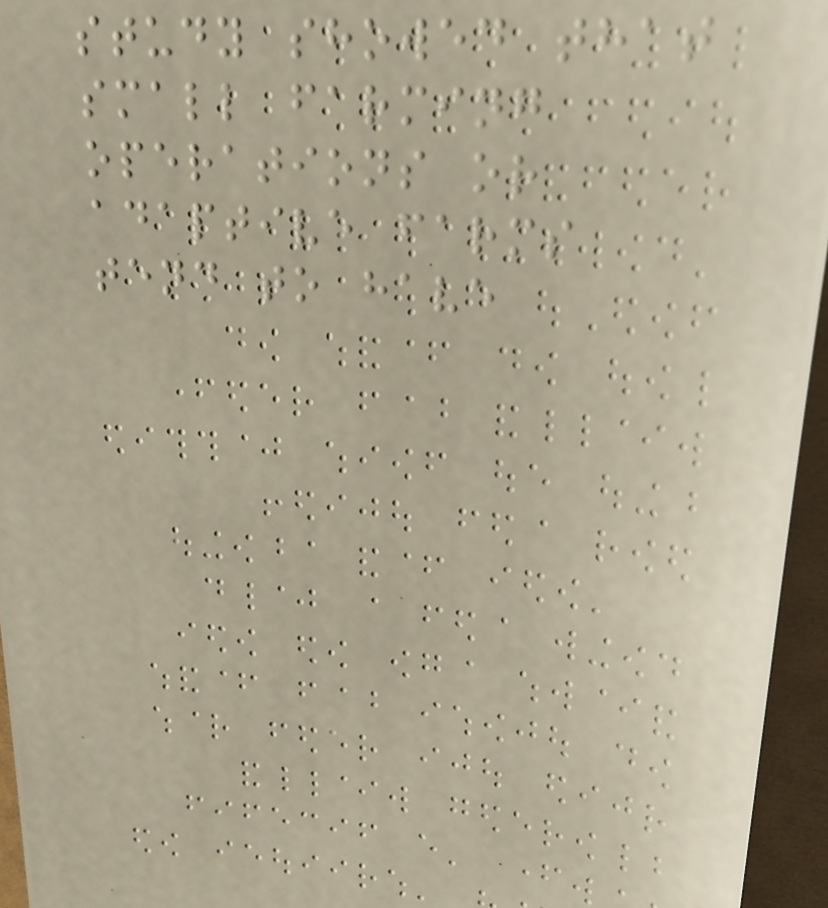study showed that
small farming
operations or
adaptive farms
tend to have
